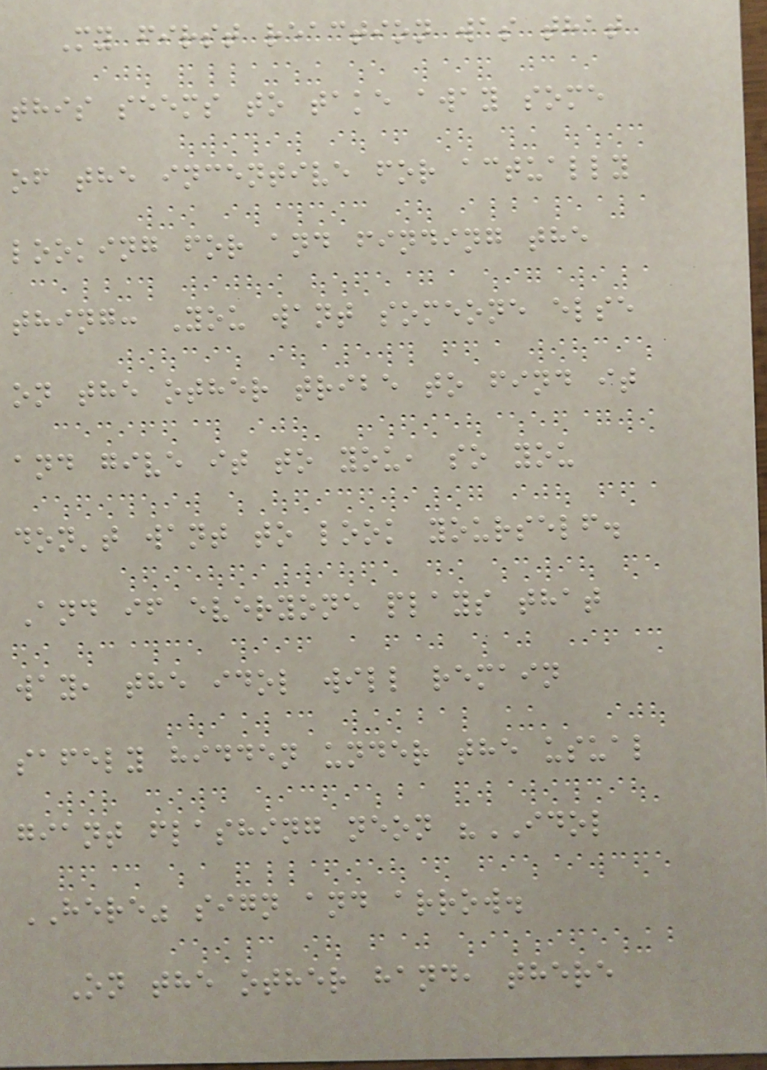My first reaction was that
this seems to take away some
of the incentive for actually
looking for and finding the
thing: You want someone else
on the other tribe to find it
and give it to you, so you
don't want to look yourself.
And if everyone plays that
way, the idol will remain
safely hidden under the usual
giant flashing neon "IDOL
HERE" sign and arrow.
On the other hand, there
